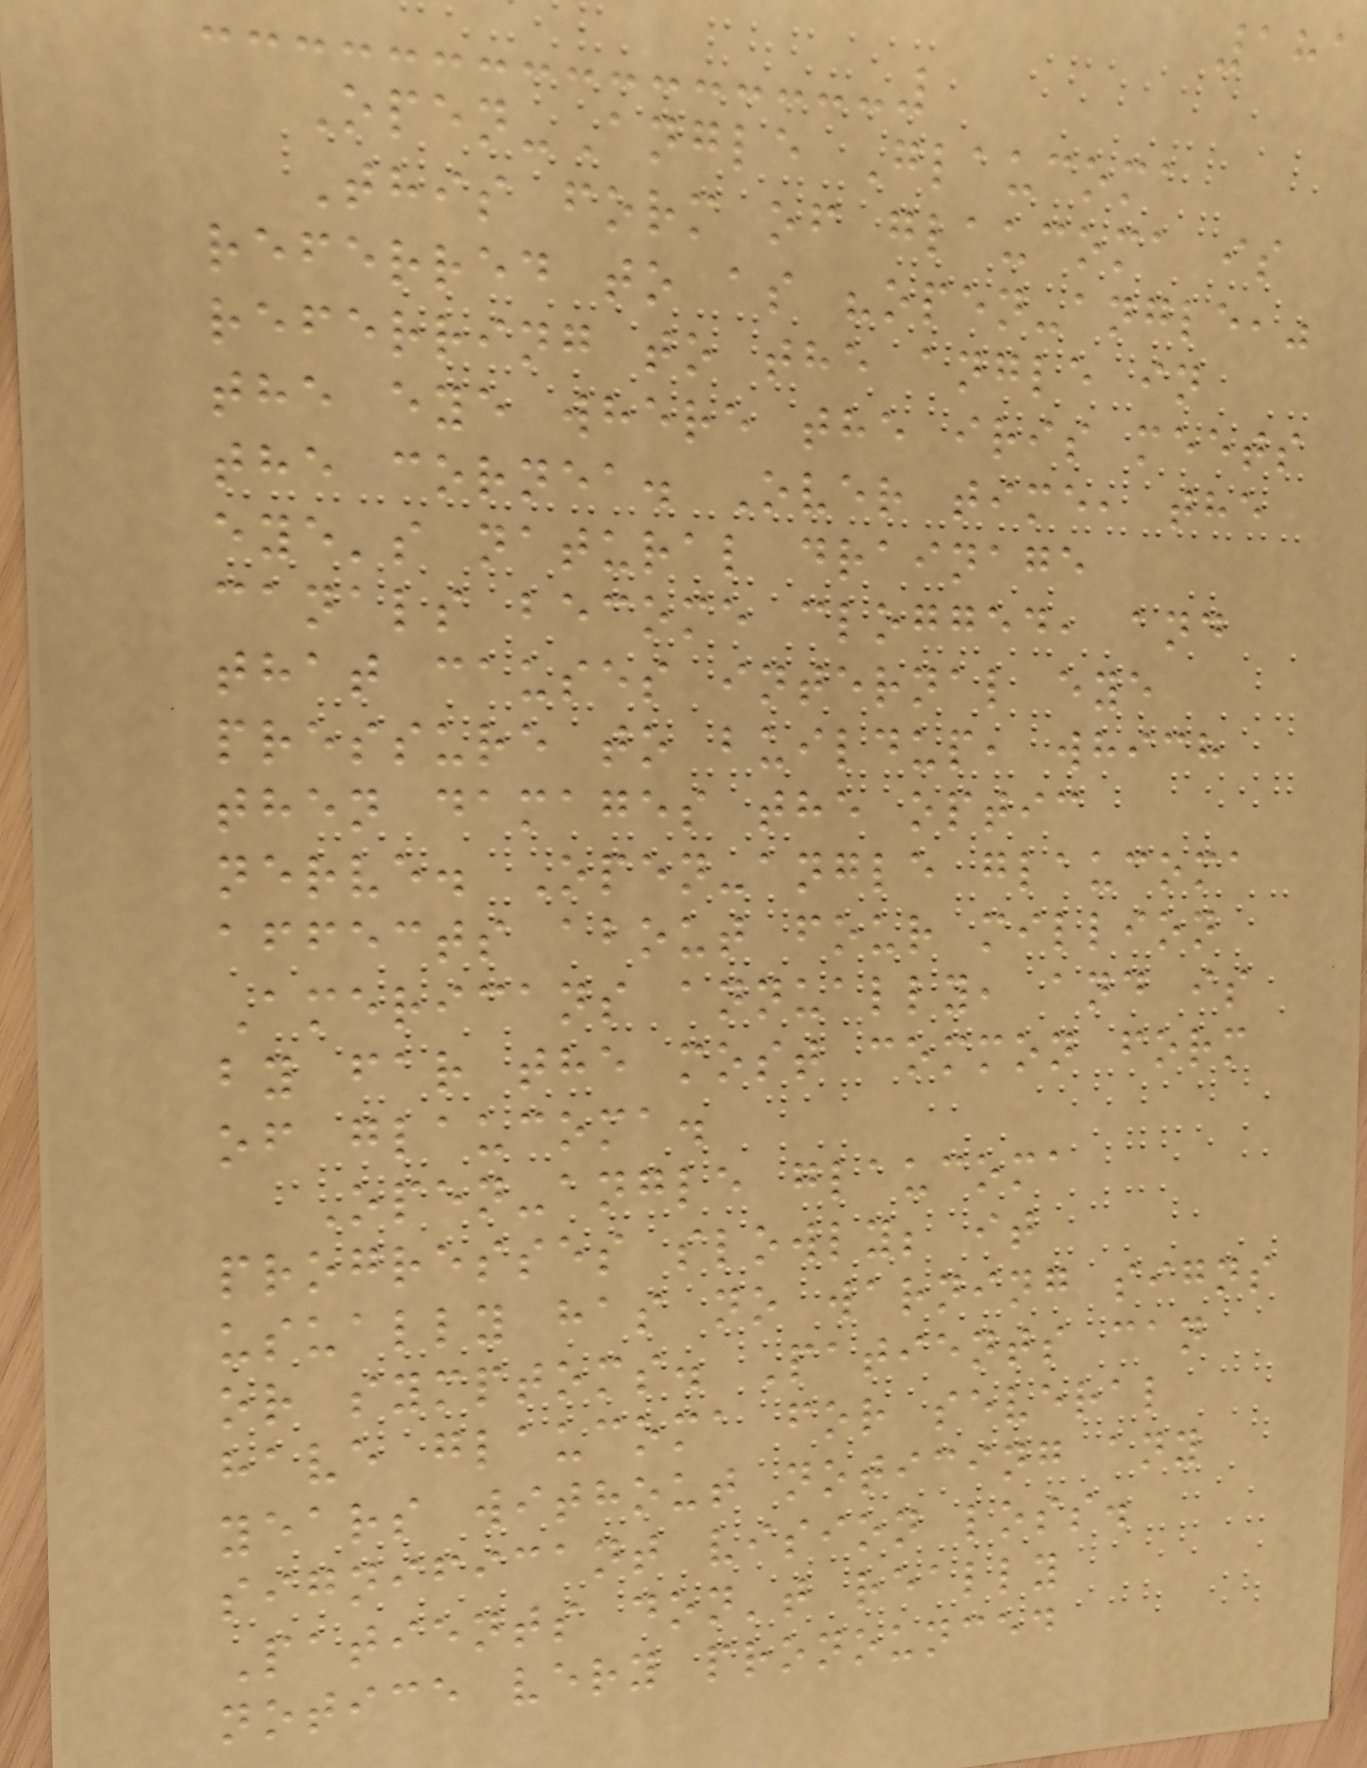181
Open-Angle Glaucoma
This form of glaucoma is
referred to as "open-angle,"
referring to the angle in
the eye where the iris meets
the cornea. Over time, the
eye's natural drainage
canals become clogged, and
that causes internal eye
pressure to buildup, which
then damages the optic
nerve. Open-angle glaucoma
affects about four million
Americans annually, and is
by far the most common form
of glaucoma.
Open-angle glaucoma
progresses slowly; it
usually has no warning signs
or symptoms. Patients can
have glaucoma for several
years without noticing any
significant vision loss.
Patients don't really
notice very pronounced
